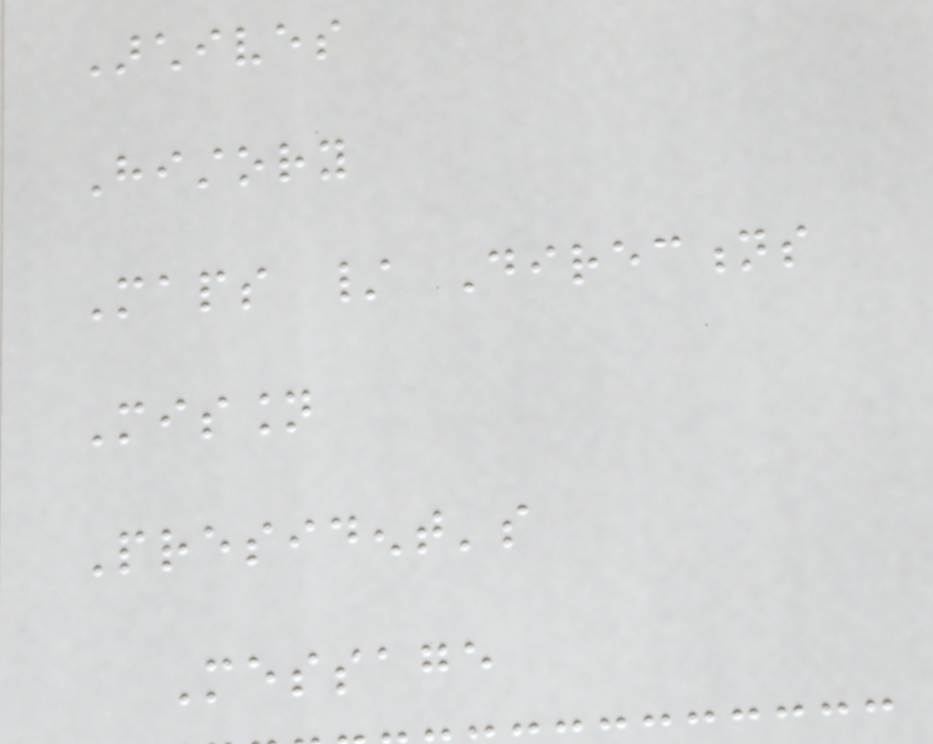Archives
History
Maps / Directions
Mission
President's
Message
